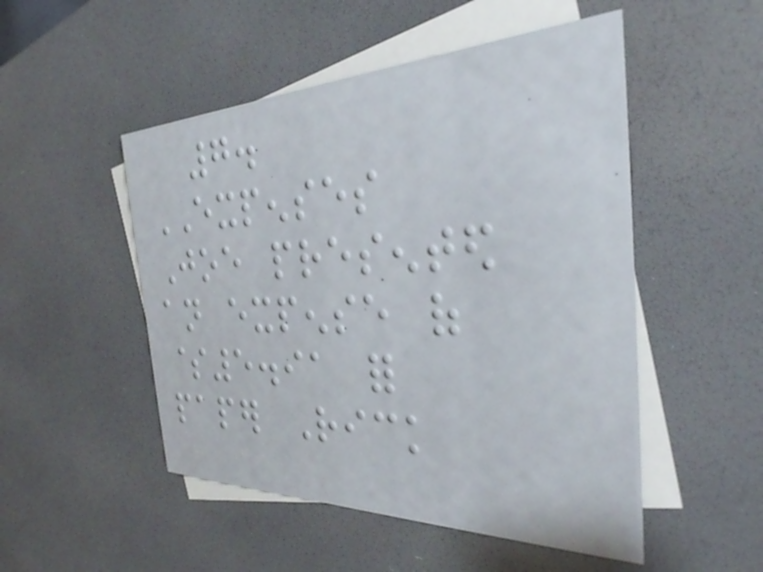7.
EXPENSES
Joe presented
an expense of
$5.91 for
paper Rick
